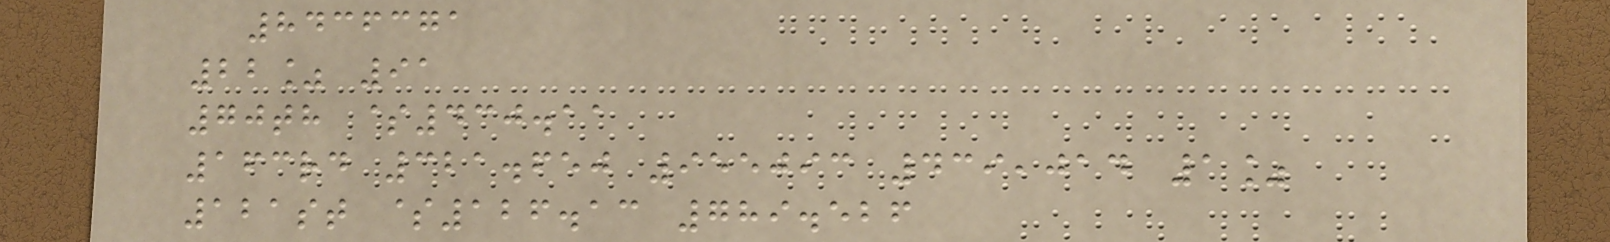8436371
22% 91
70th $430.11
163rd 321.650 955093 439,014 1%
121st $126.13 789.526
